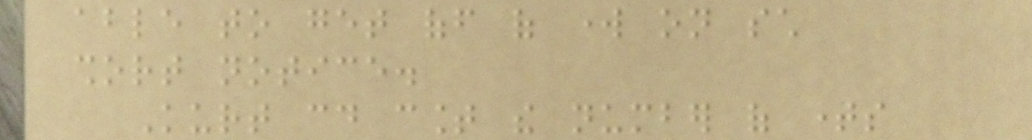able to get off of work on such
short notice.
Kurt could count the number of times
